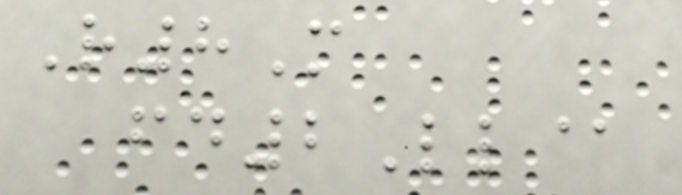R8M
fd2Ll@
